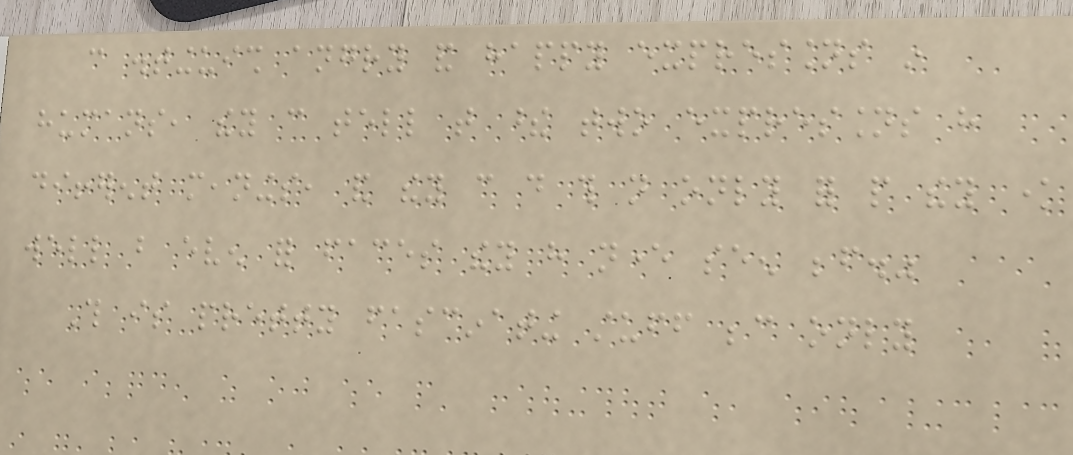can distinguish angry and happy expressions in
humans, they can tell that these two expressions have
different meanings, and they can do this not only for people they know
well but even for faces they have never seen before."
This is pretty fascinating stuff because only
